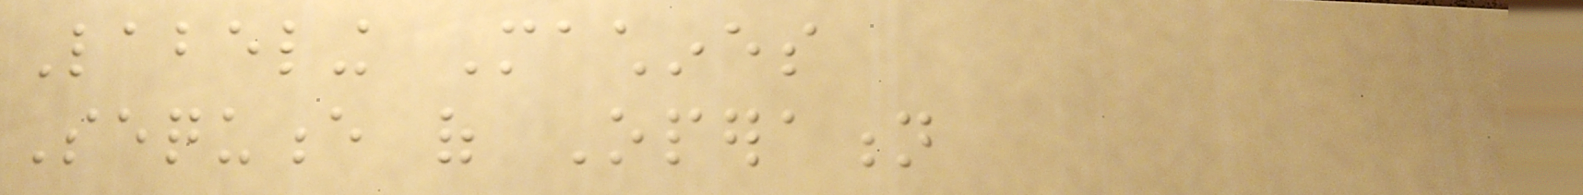Labeling Machines
Sequence of Operation
